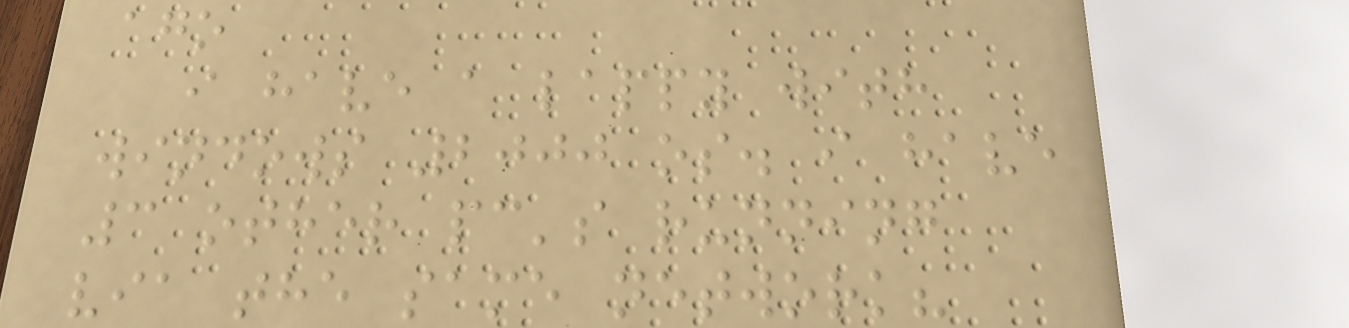ago
i have a lappy with
windows 2000 os. i have
3 other pc's running
via the same network?
